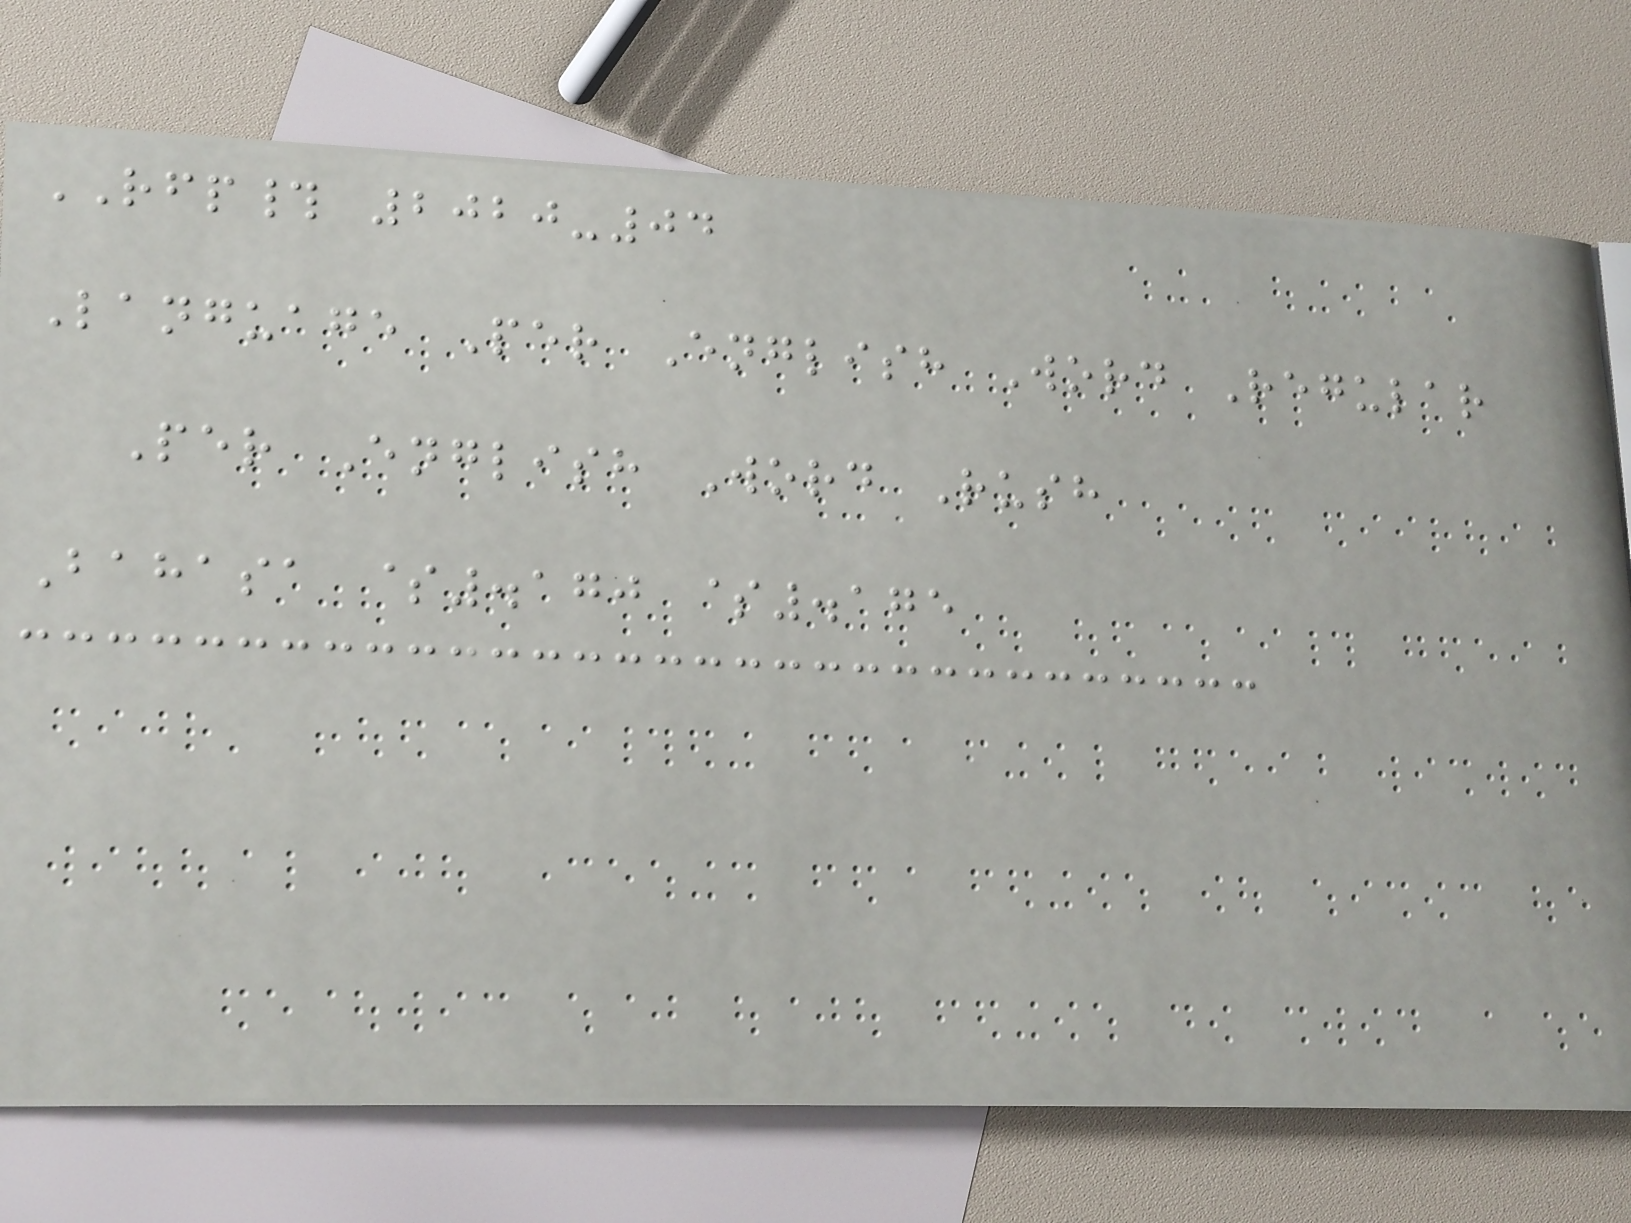RFP# 2020-04
Language Per English Word Regular
Per English Word Rush
Bahasa $.170 $.175
